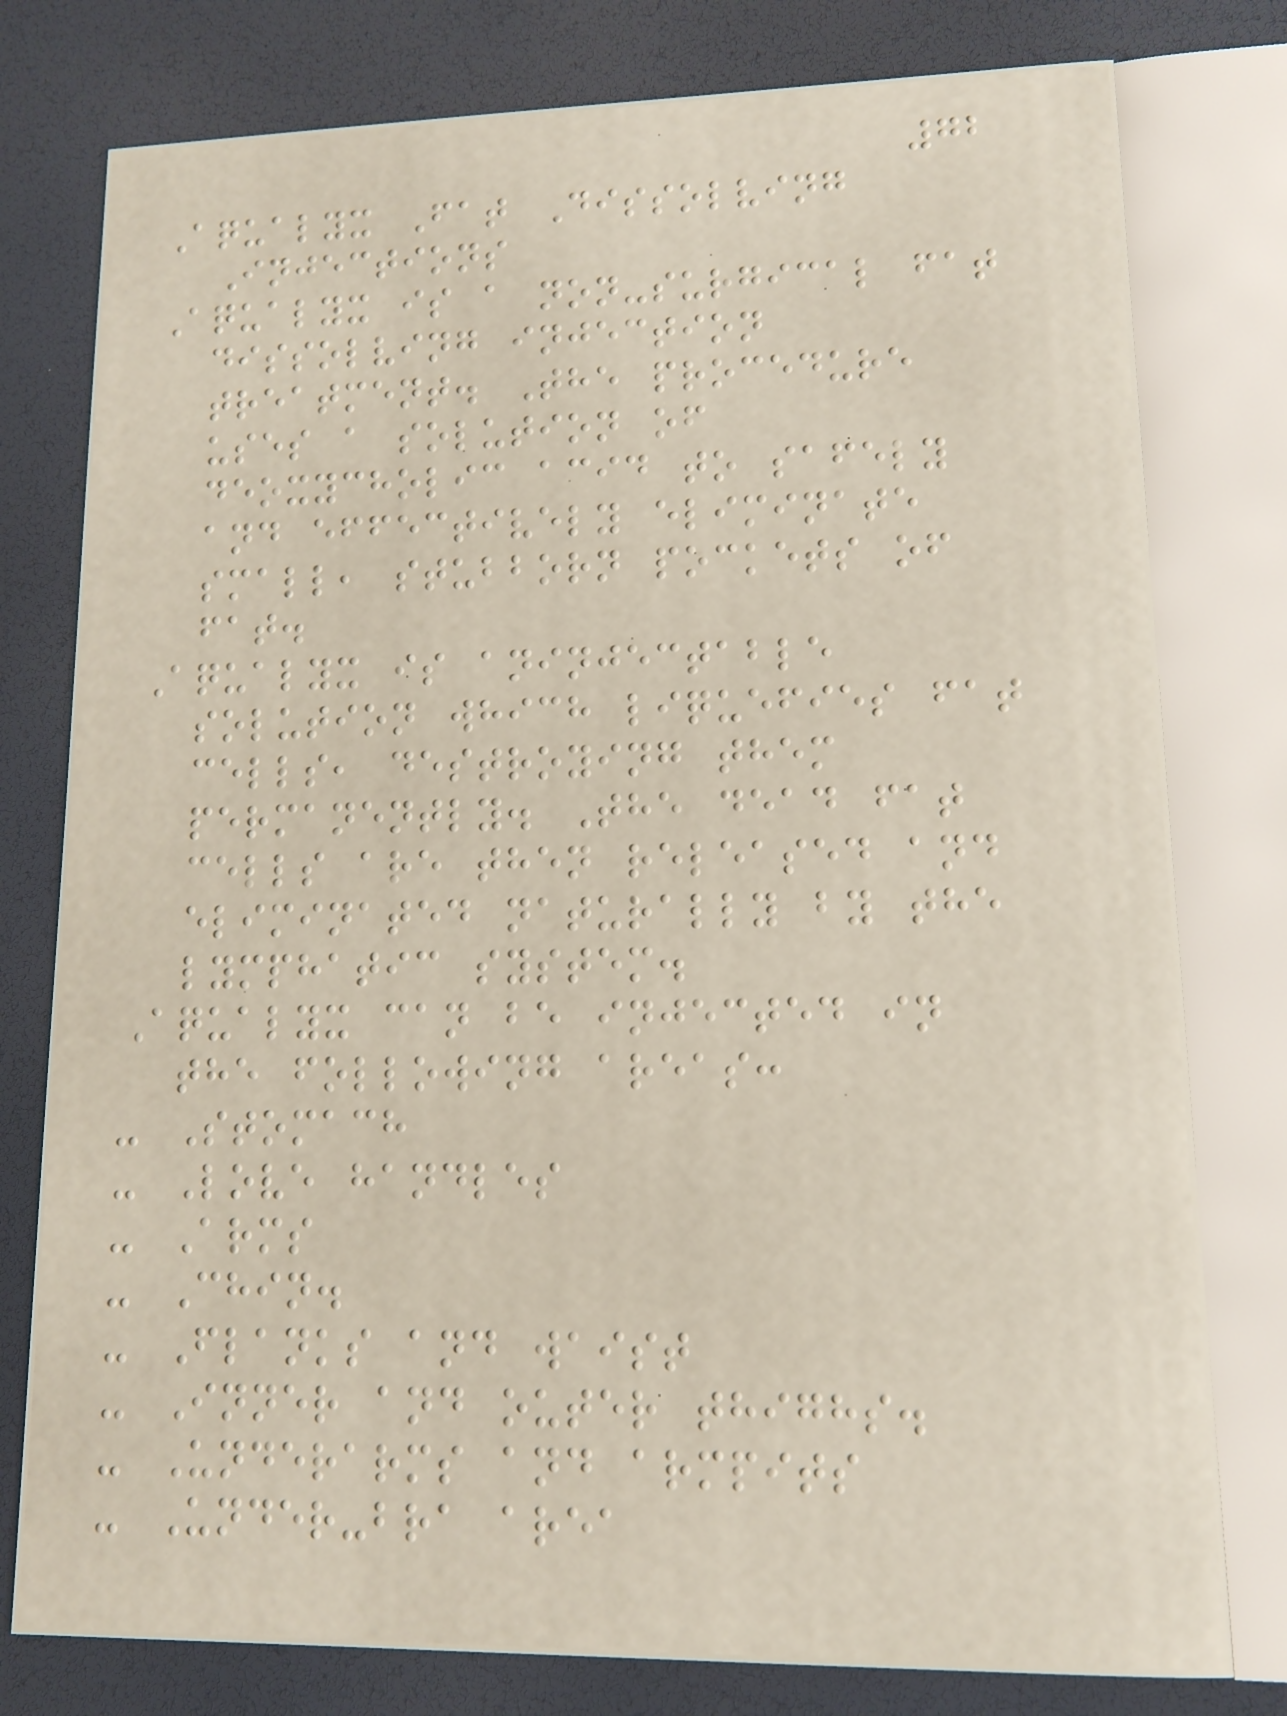72
Aqualyx Fat Dissolving
Injections
Aqualyx is a non-surgical fat
dissolving injection
treatment. The procedure
uses a solution of
deoxycholic acid to safely
and effectively eliminate
small, stubborn pockets of
fat.
Aqualyx is aninjectable
solution which liquefies fat
cells, destroying them
permanently. The dead fat
cells are then released and
eliminated naturally by the
lymphatic system.
Aqualyx can be injected in
the following areas:
- Stomach
- Love handles
- Arms
- Chin.
- Flanks and waist
- Inner and outer thighs.
- Underarms and armpits
- Under-bra area
